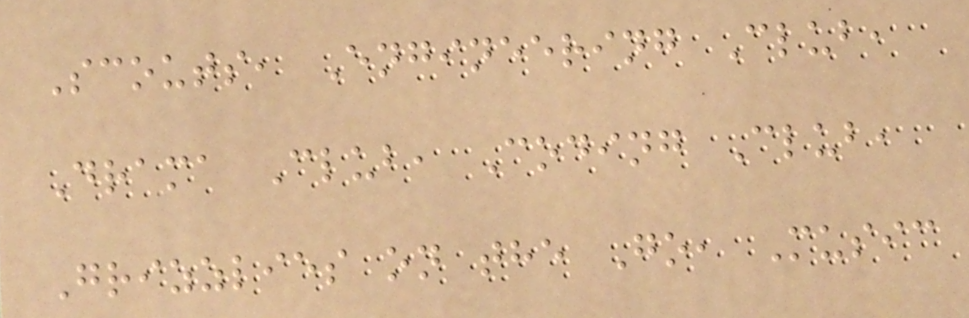Scouts, Engineering Club,
Drama Club, Coding Club,
Grizzlies on the Go, Music
